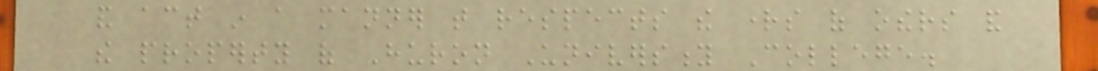and act in a manner that respects the rights of others and
the property of Huron University College.
